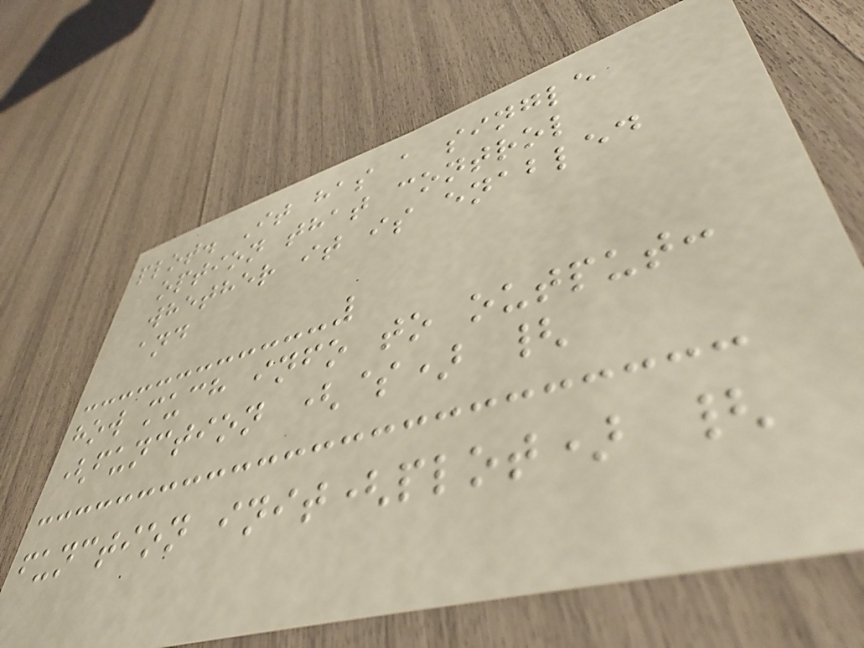plot. It has a single
option that control
whether it is enabled
and
how much info to output:
(function ($) {
function init(plot) {
